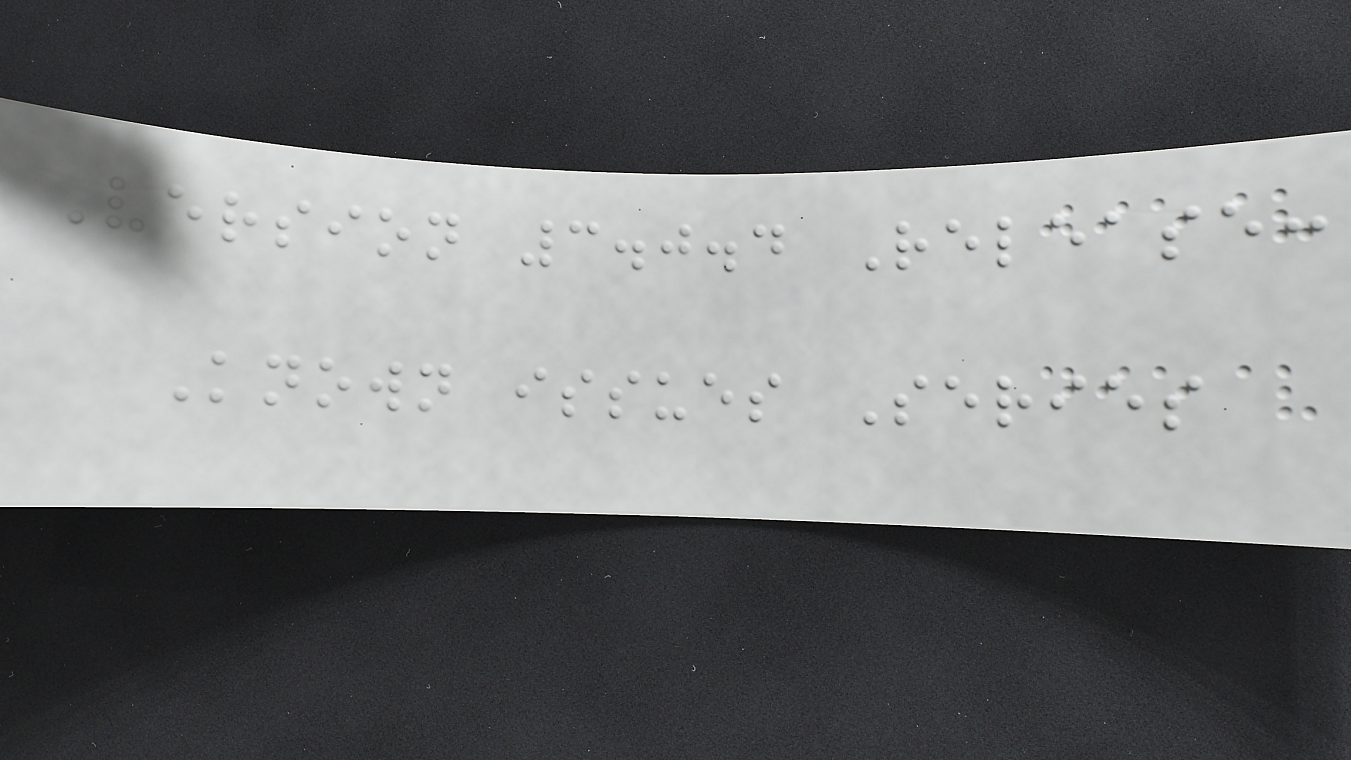Version 3.0.4 Release:
Known issues Series
